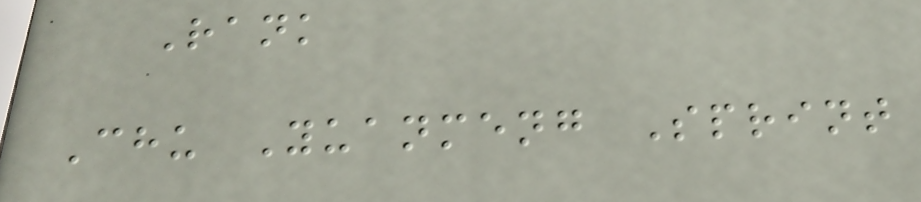Rank
Chu Yuanmeng Sprint
